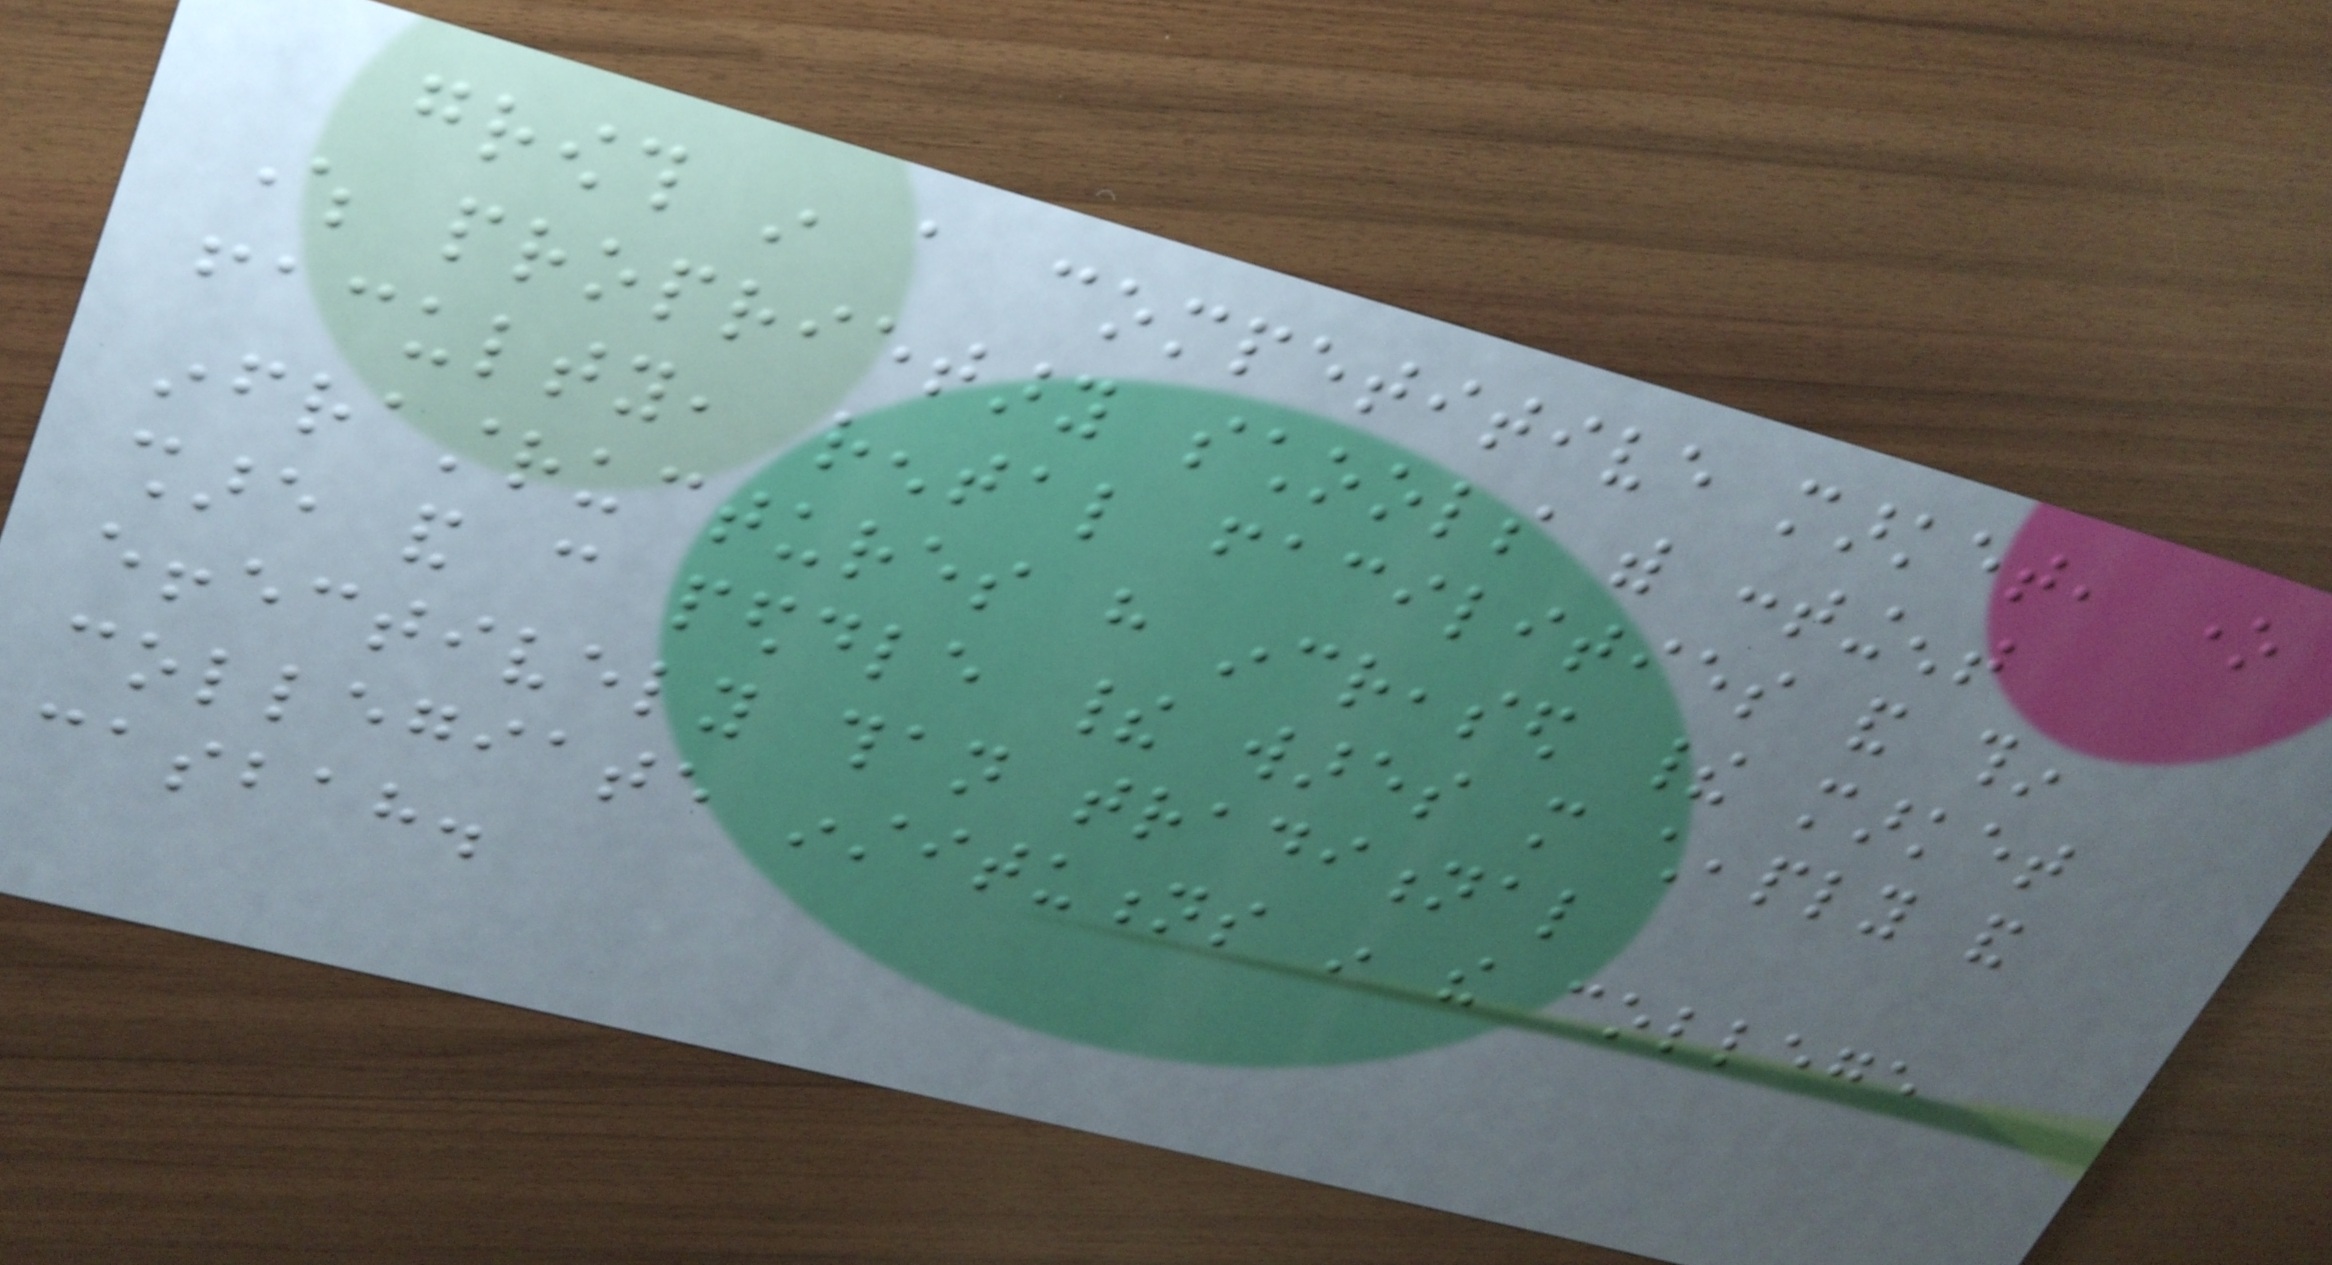growth in a competitive market, one
where proprietary schools with contingent
faculty, rental facilities and thin
infrastructures have increased their market
share and can peddle their wares more cheaply and
effectively than traditional
collegiate institutions in the college
casbah.
